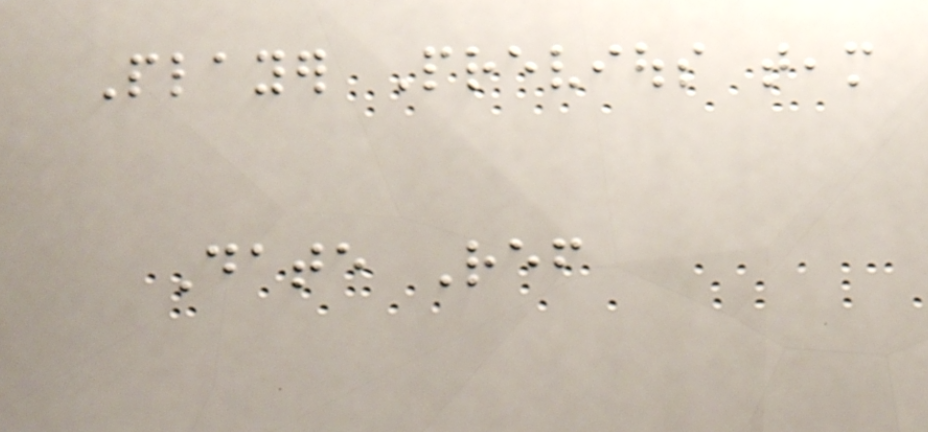Player Previous team
Date Ref
